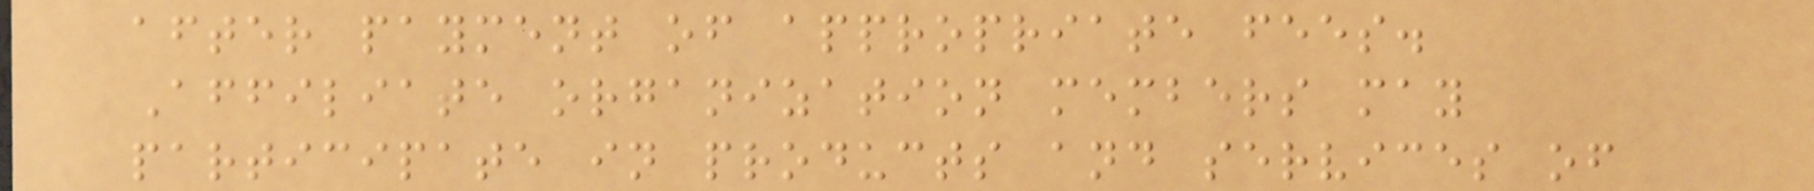after payment of appropriate fees.
Affiliate organization members may
participate in products and services of
